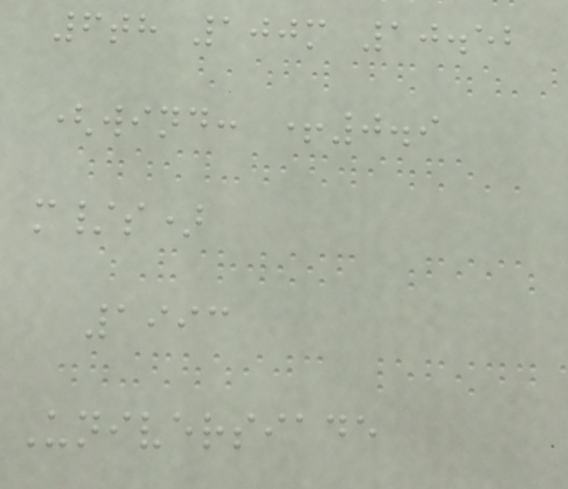6th 100m 10.52
(wind: +0.9
m/s)
1993
Universiade
